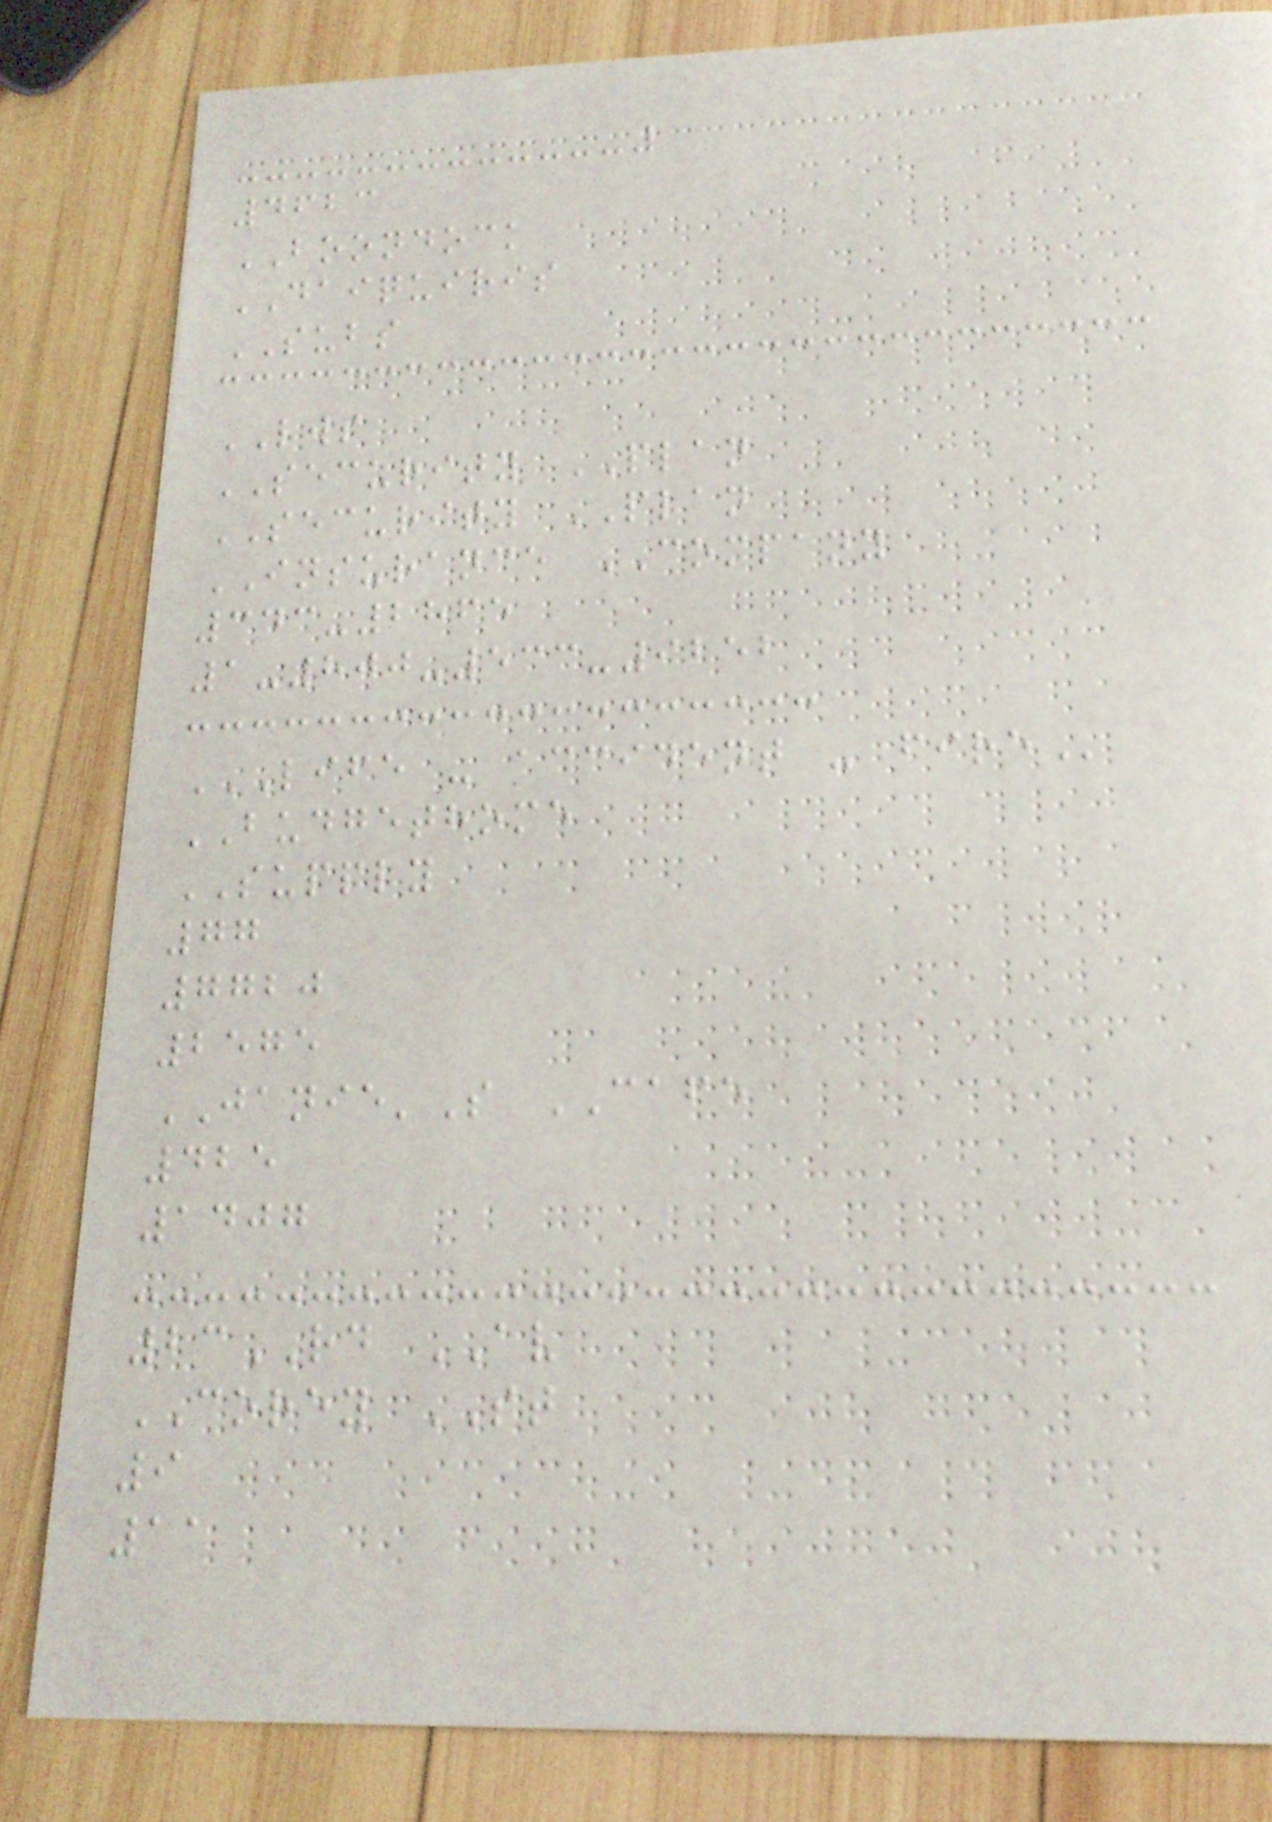4623
BOONDOCK
DAIQUIRIS
SUBS
LWS
SECURITY PLAN
SECURITY PLAN
INSURANCE COMPANY
343-2865
1-800-533-9252
LIFE - ACCIDENT - FIRE
BUDGETHOME
SUPPLY
77
7720
2575
JANIE'S CAFE
425
1407
23RD AV
COREY ST
9
11
